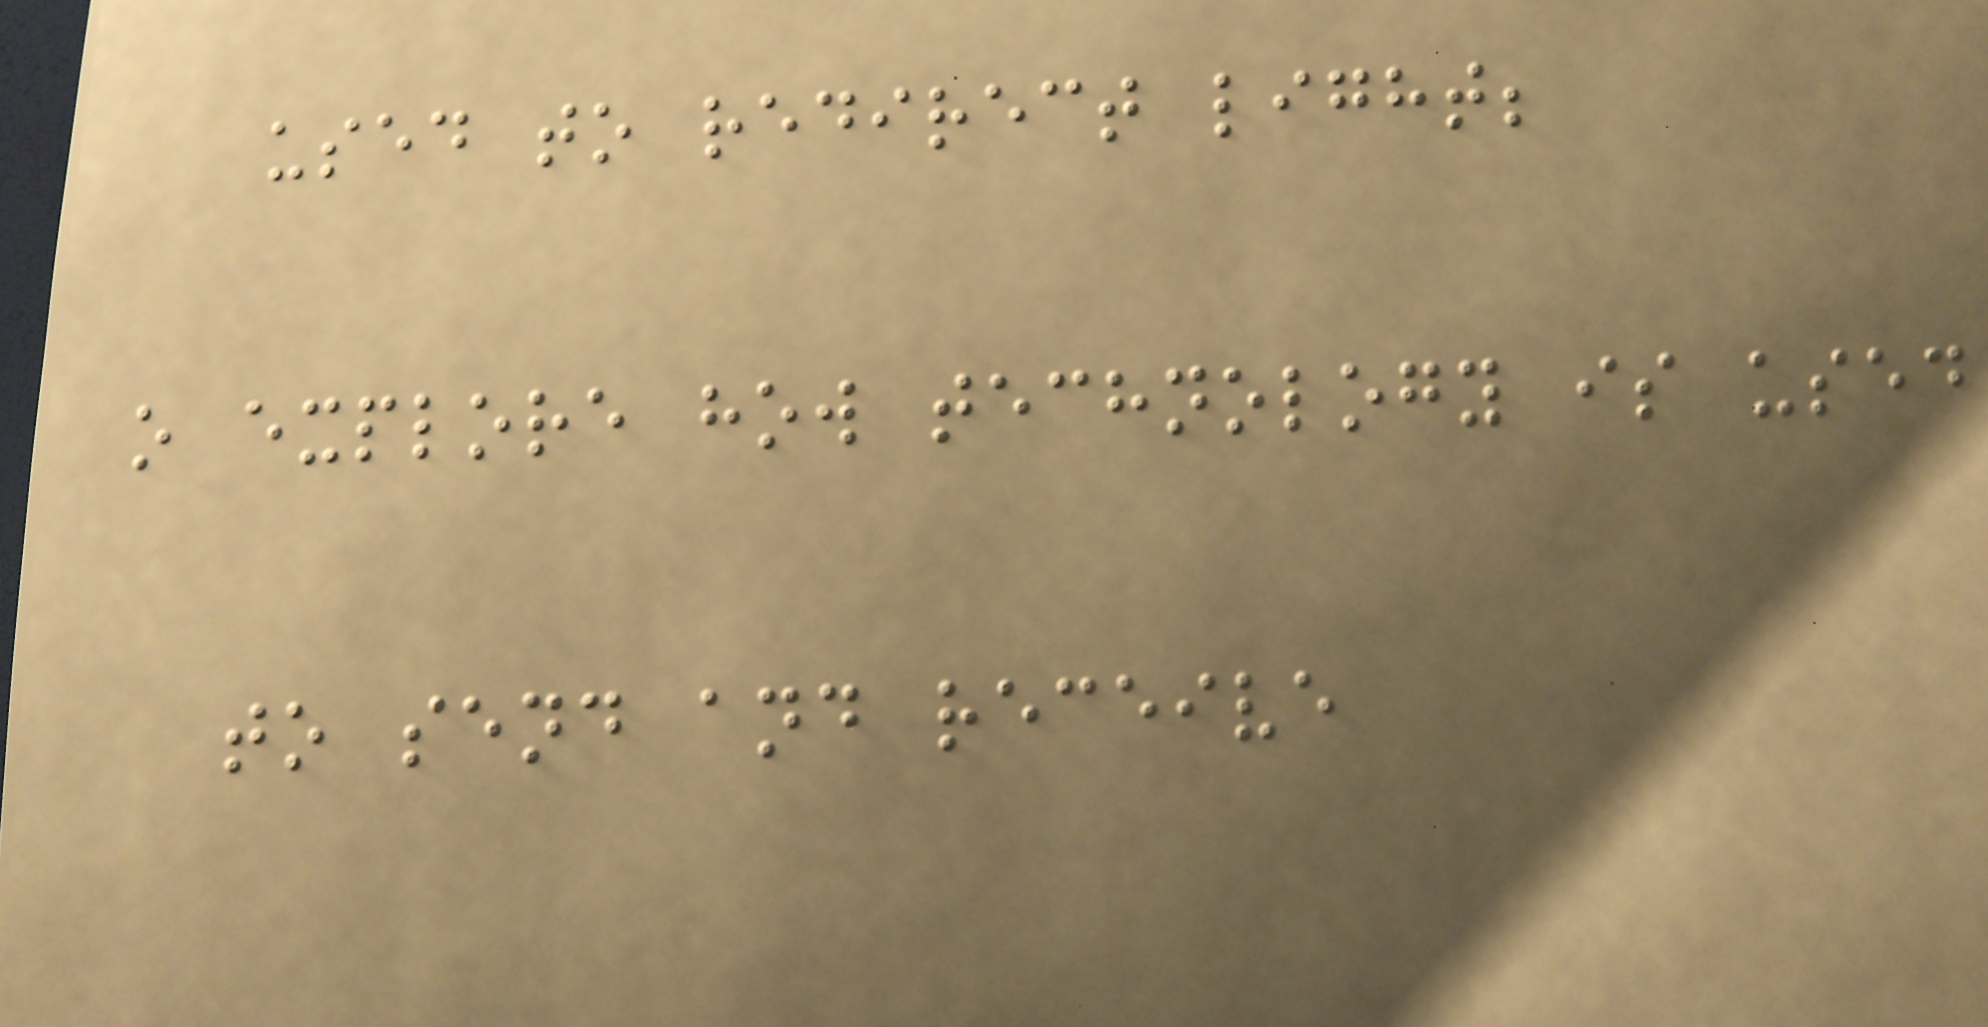used to redirect light;
o explore how technology is used
to send and receive
